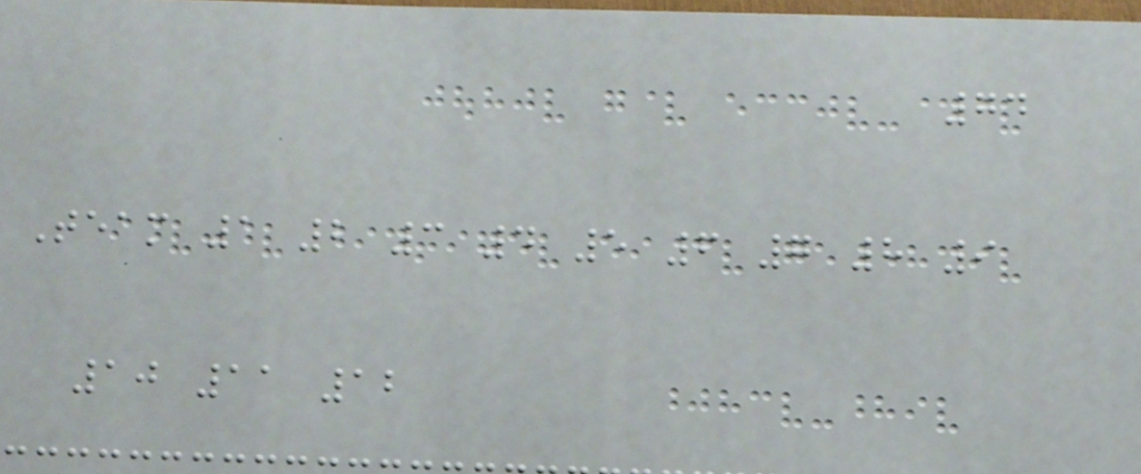74
Team 1 2 3 4 5 6 7 8 9
10 11 12
